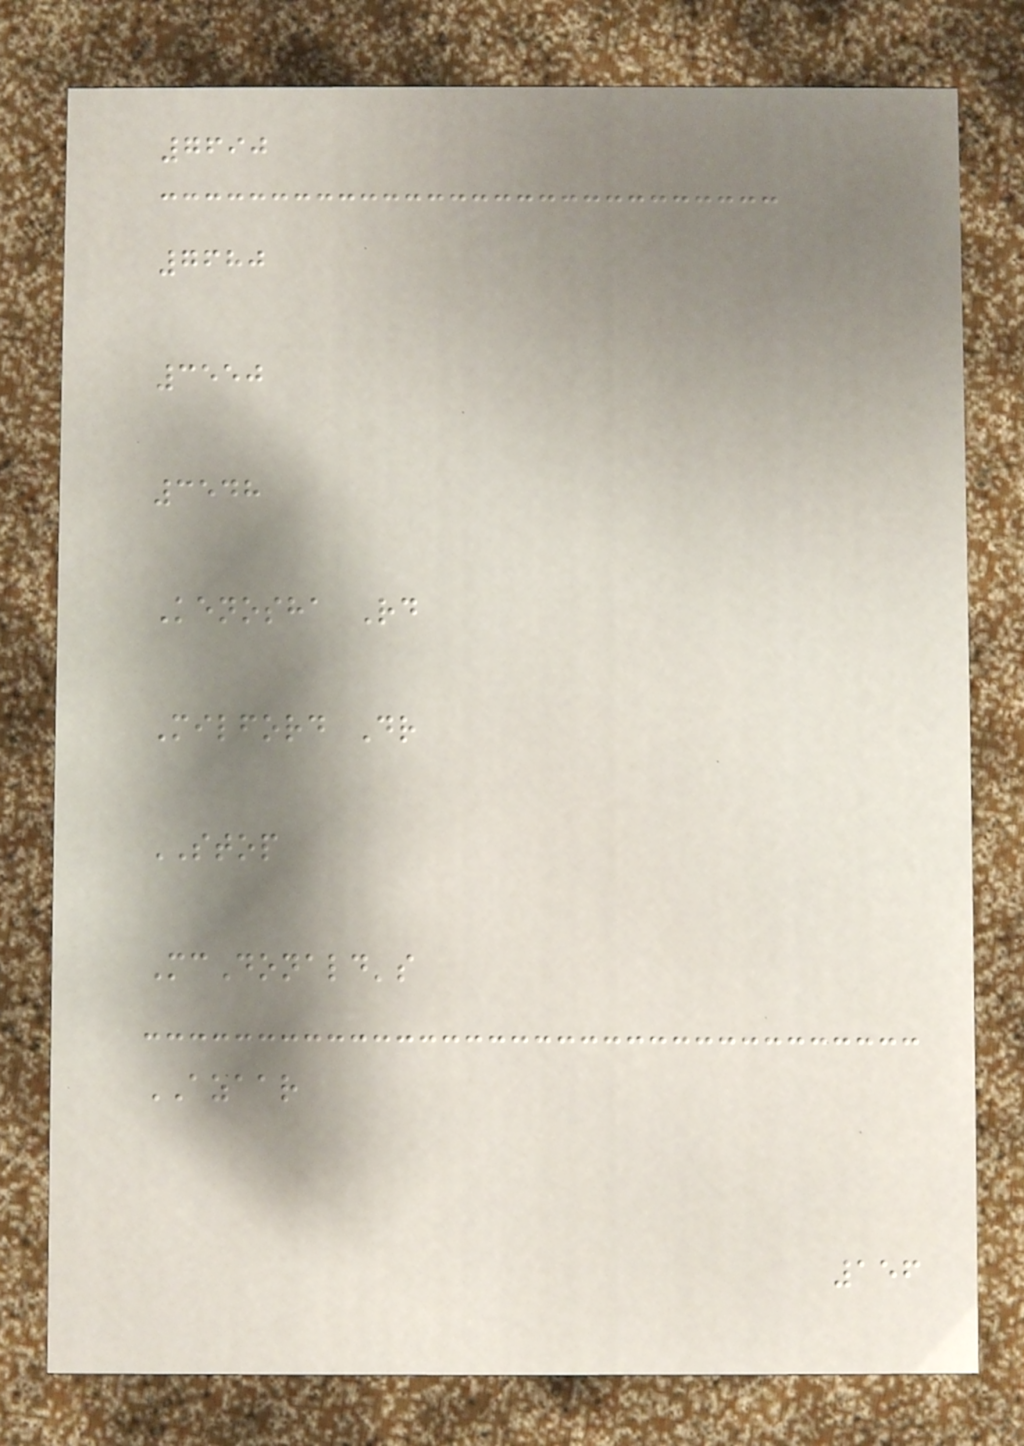7690
7680
3550
3548
Kenosha Rd
Milford Dr
STOP
McDonald's
AZAAR
156
